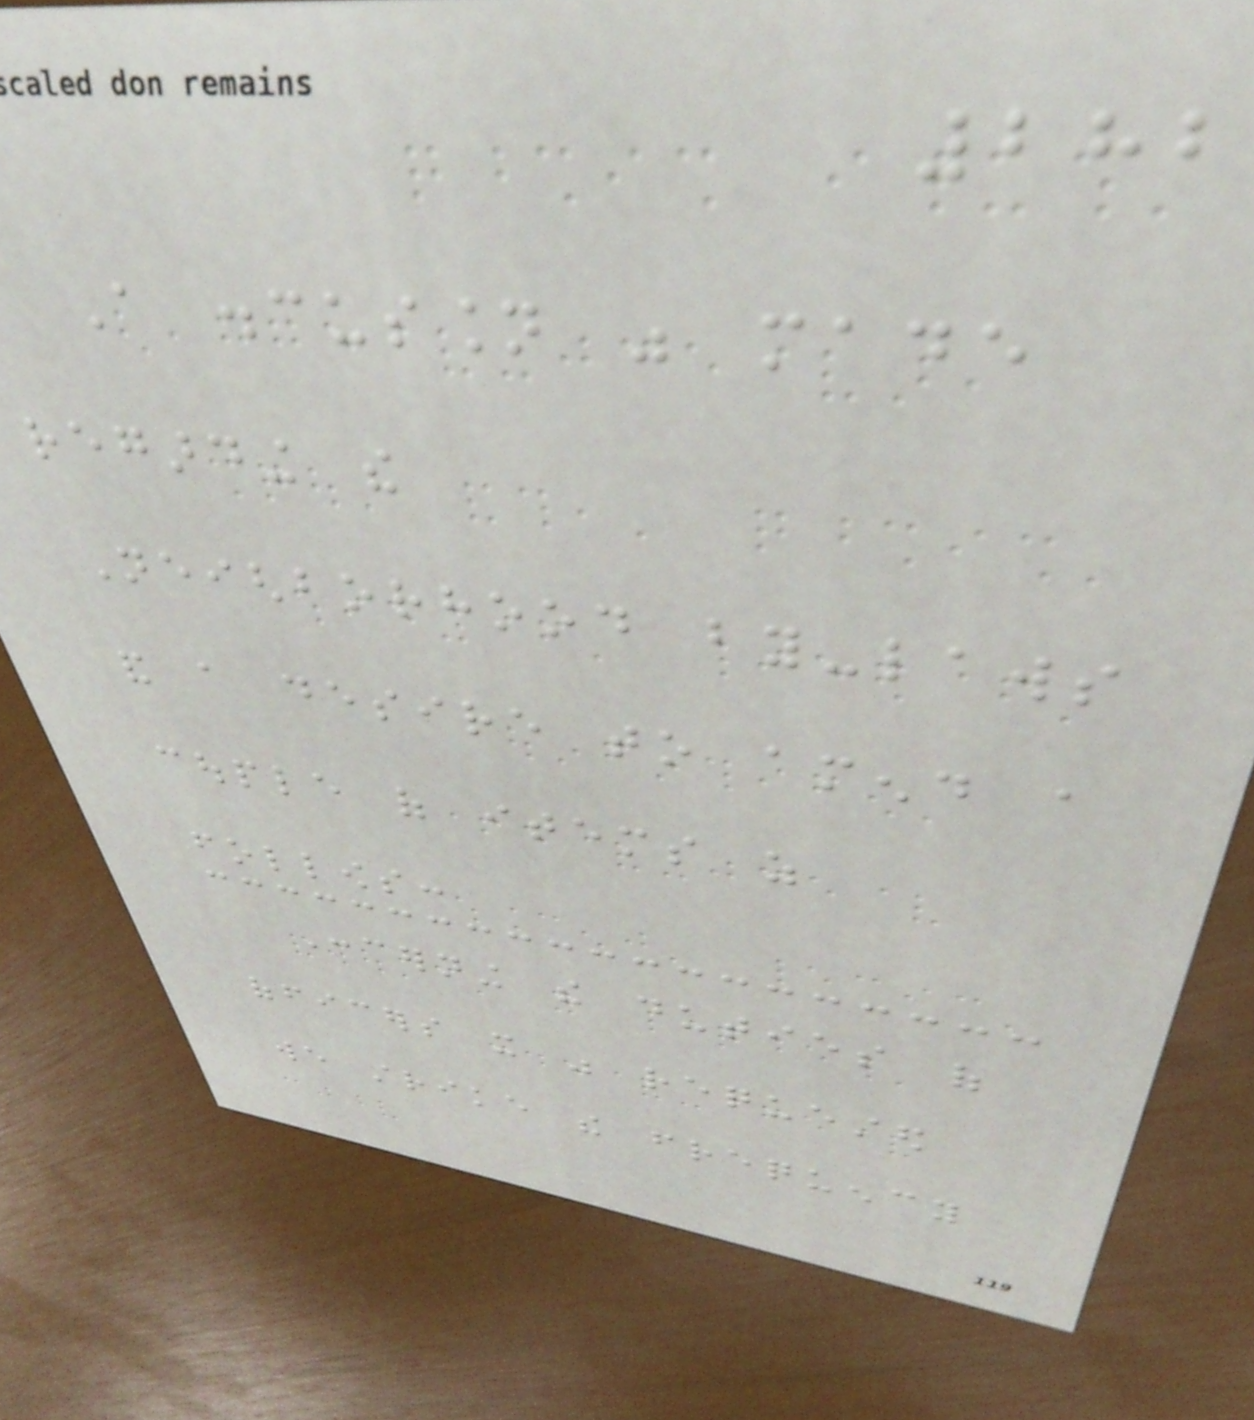282
A discussion was made
regarding the
Neighborhood by-laws
and a desire to amend a
couple of items as
follows:
Concerning the duties of
officers it was requested
we strike the frequency
